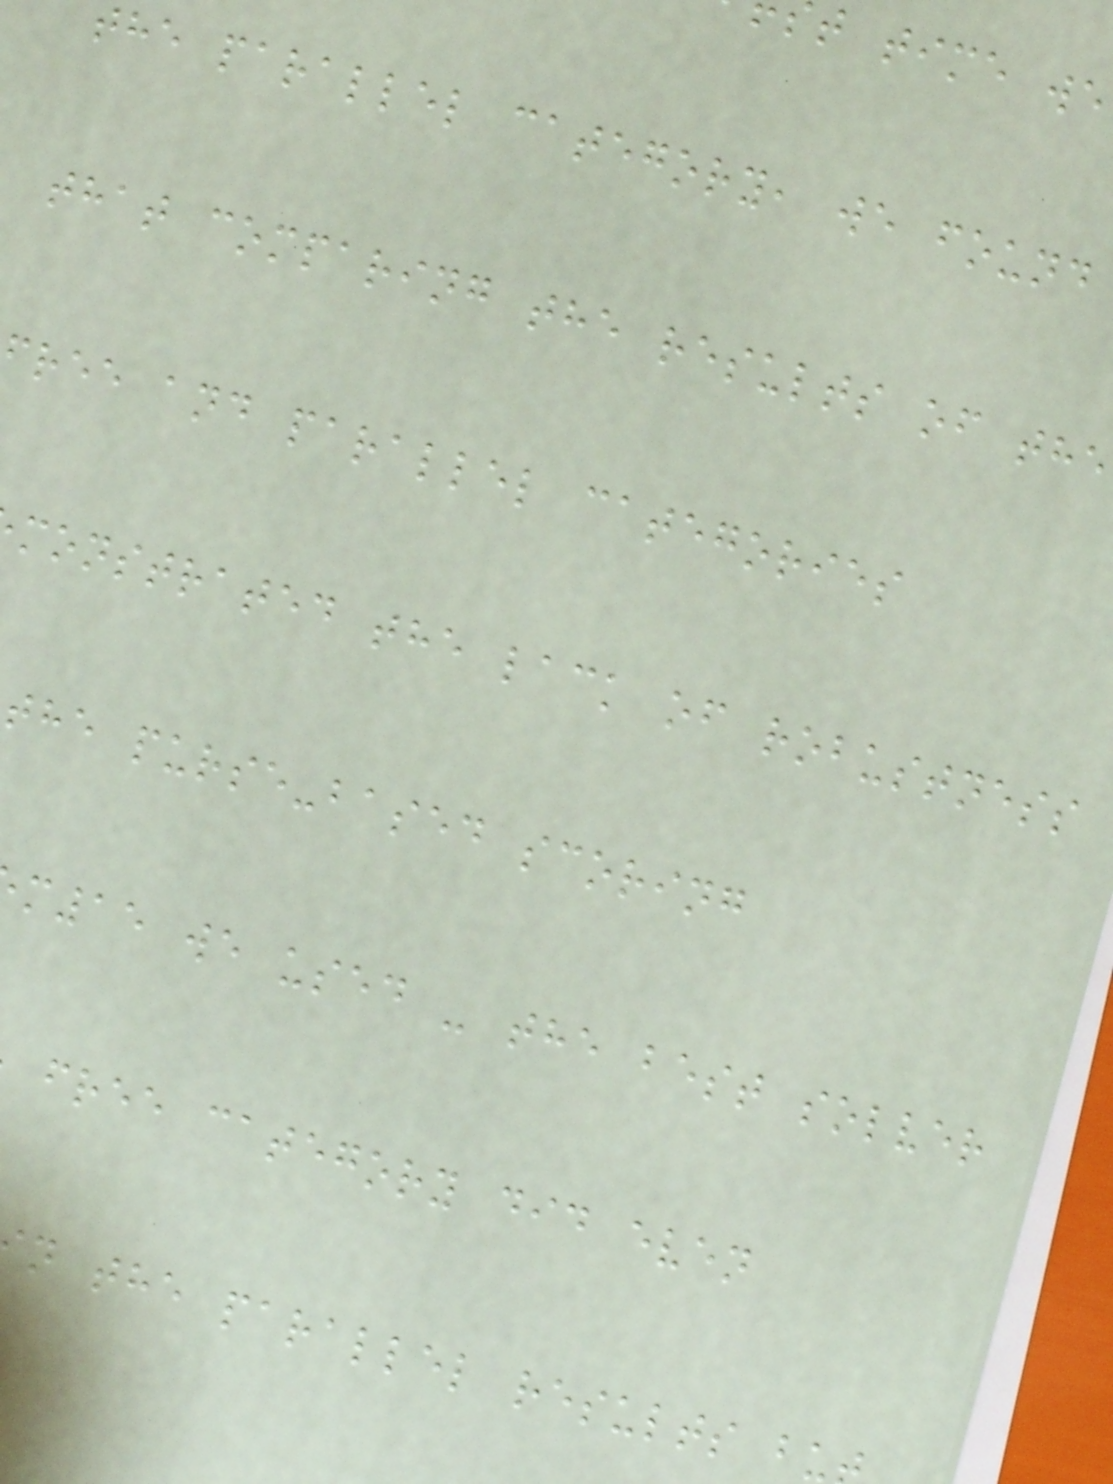t time we
the parallel category, we found
that comparing the results of the
free and parallel categories
monstrated the lack of robustness
the purse-based scoring
m15 we used - the best solver
free category did even
n the parallel results bu
